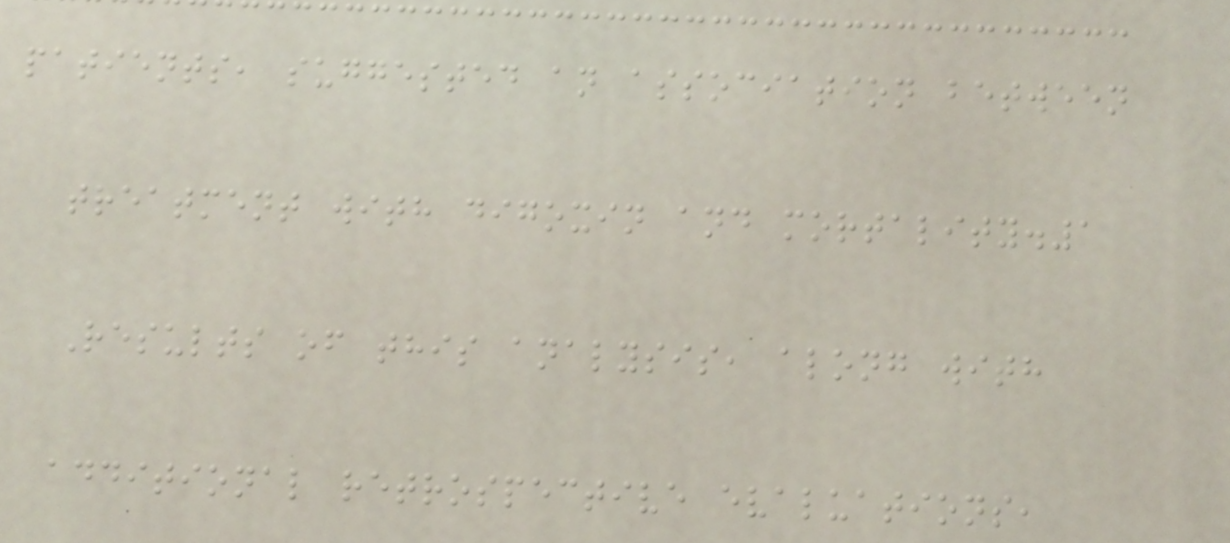patients, suggested an association between
treatment with digoxin and mortality.1
Results of this analysis, along with
additional retrospective evaluations,
